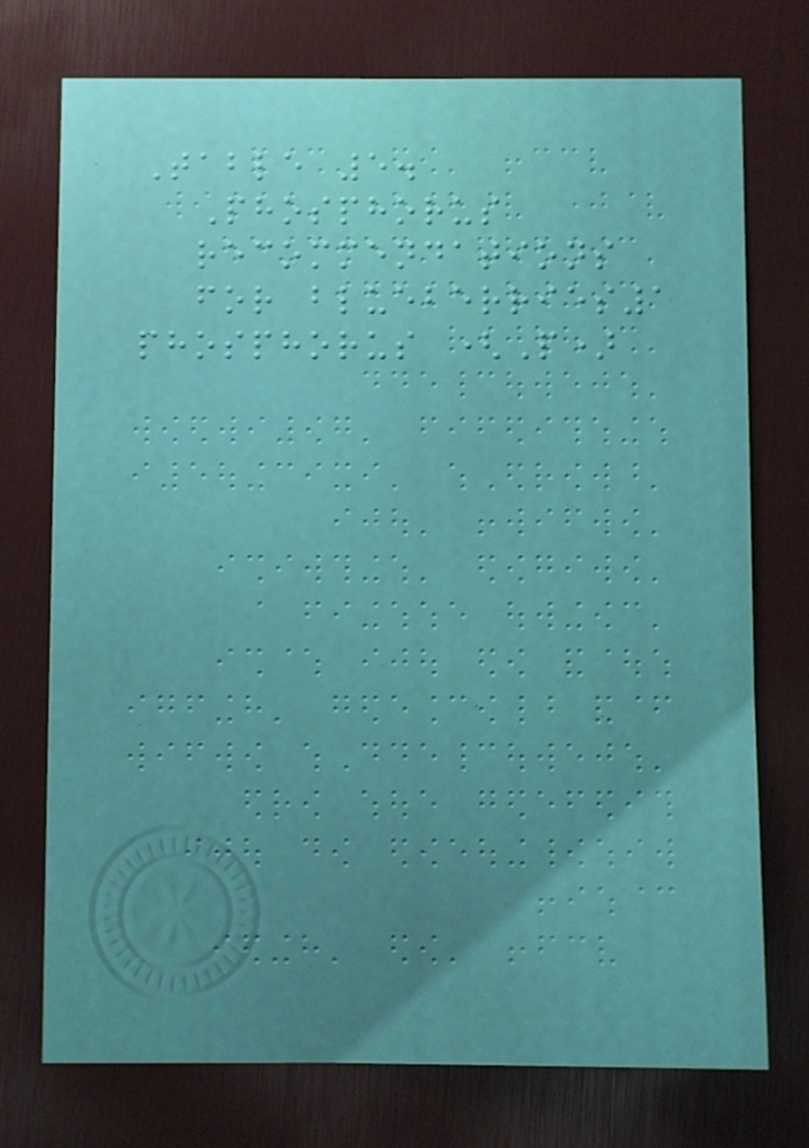Table 5.
Phosphorus
recommendations
for blueberries1
phosphorus (P)
